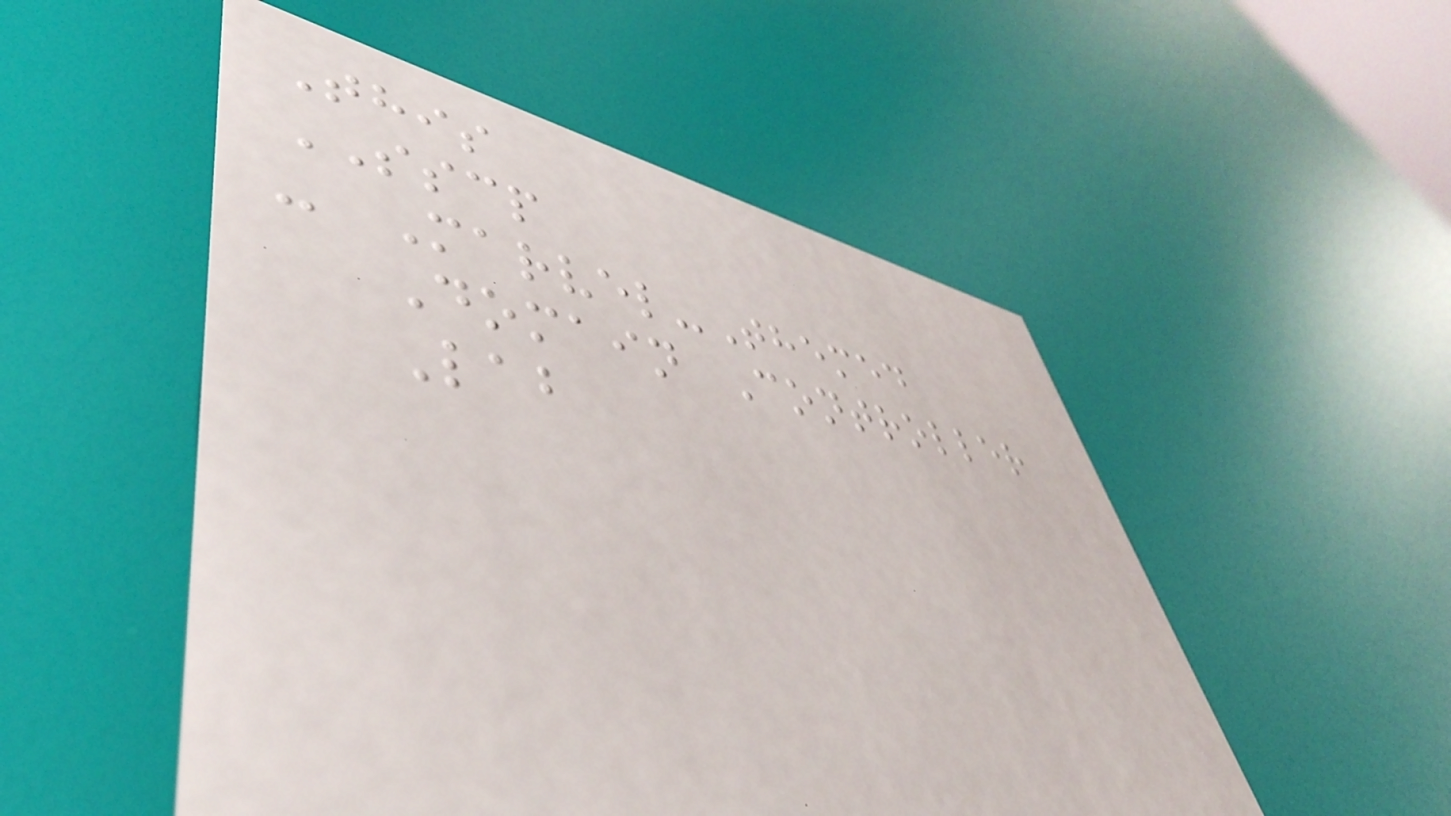This
SSCP
- Marvel-Themed
Domain Controller
Lab
